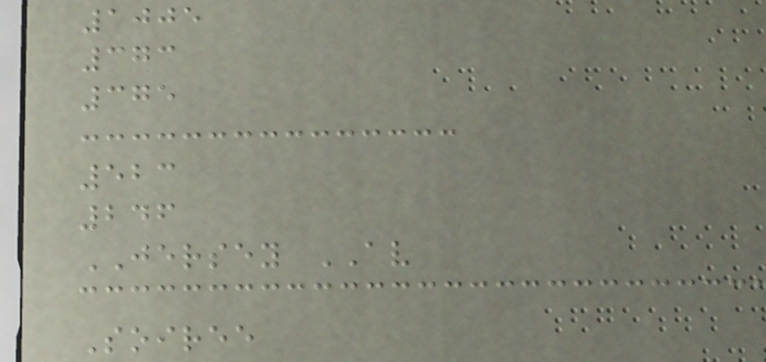1005
373
375
523
246
JERSEY AV
Soiree
